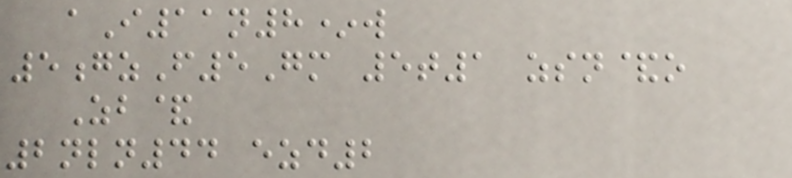aI11n8*w
5gzF5Gm 5t1 zsn&o
Zb&
2nln44 ezd2
